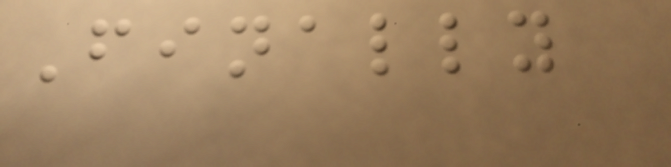Finally
